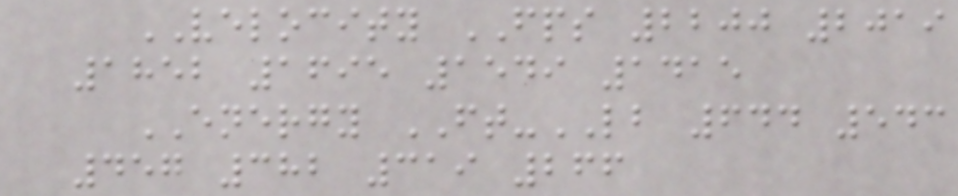VELOCITY FPS 2200 2019
1852 1695 1549 1415
ENERGY FT-LB 644 543
457 382 319 266
